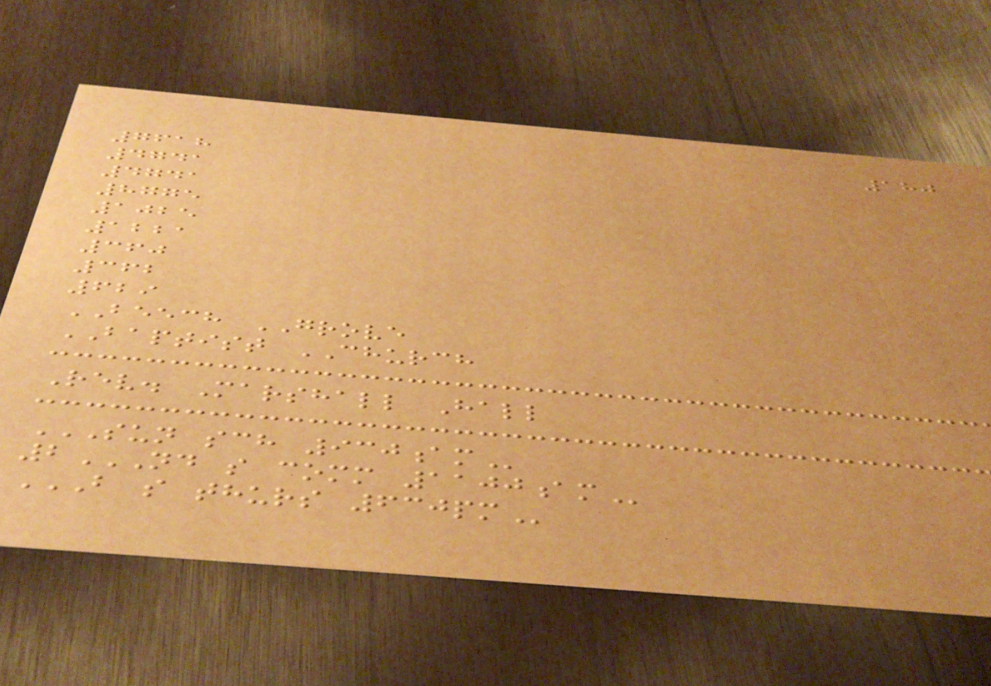180
7618
4741
4741
8775
1025
1221
360
362
629
BEECH GROVE
BAPTIST CHURCH
Rev. Marshall Hall
SUN SCH 930AM
2ND S COMM 1100AM
B S THURS 630PM
